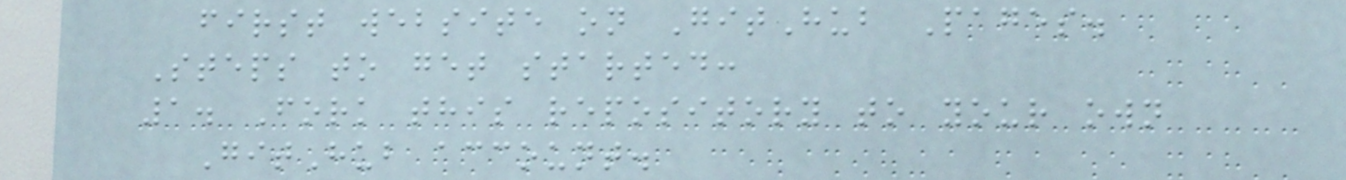first website on GitHub Pages.
Steps to get started:
1. Fork this repository to your own
GitHub account.
